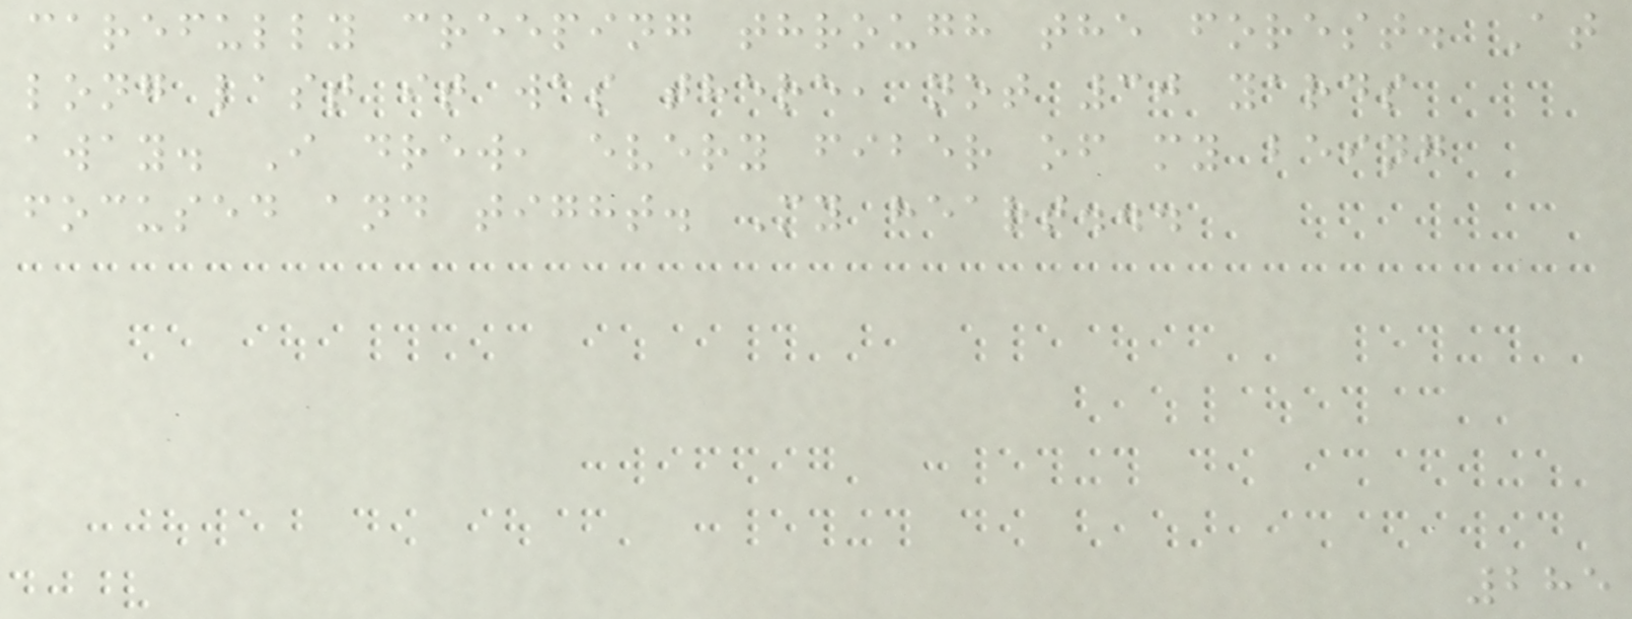carefully creeping through the forest. At
long last it was there, not 30 yards
away. I drew, every fiber of my being
focused and tight. My heart...
285
